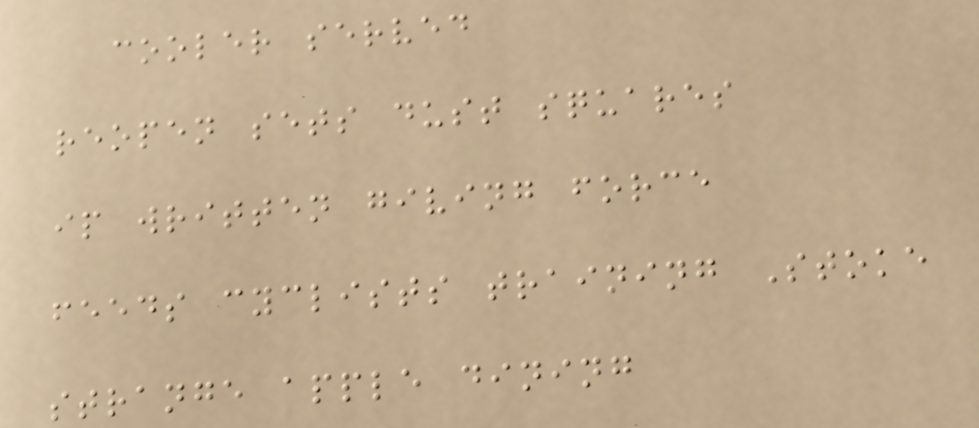cooler served
reopen sets dust squares
ip written giving force
feeds cyclists training Stoke
strange apple dining
